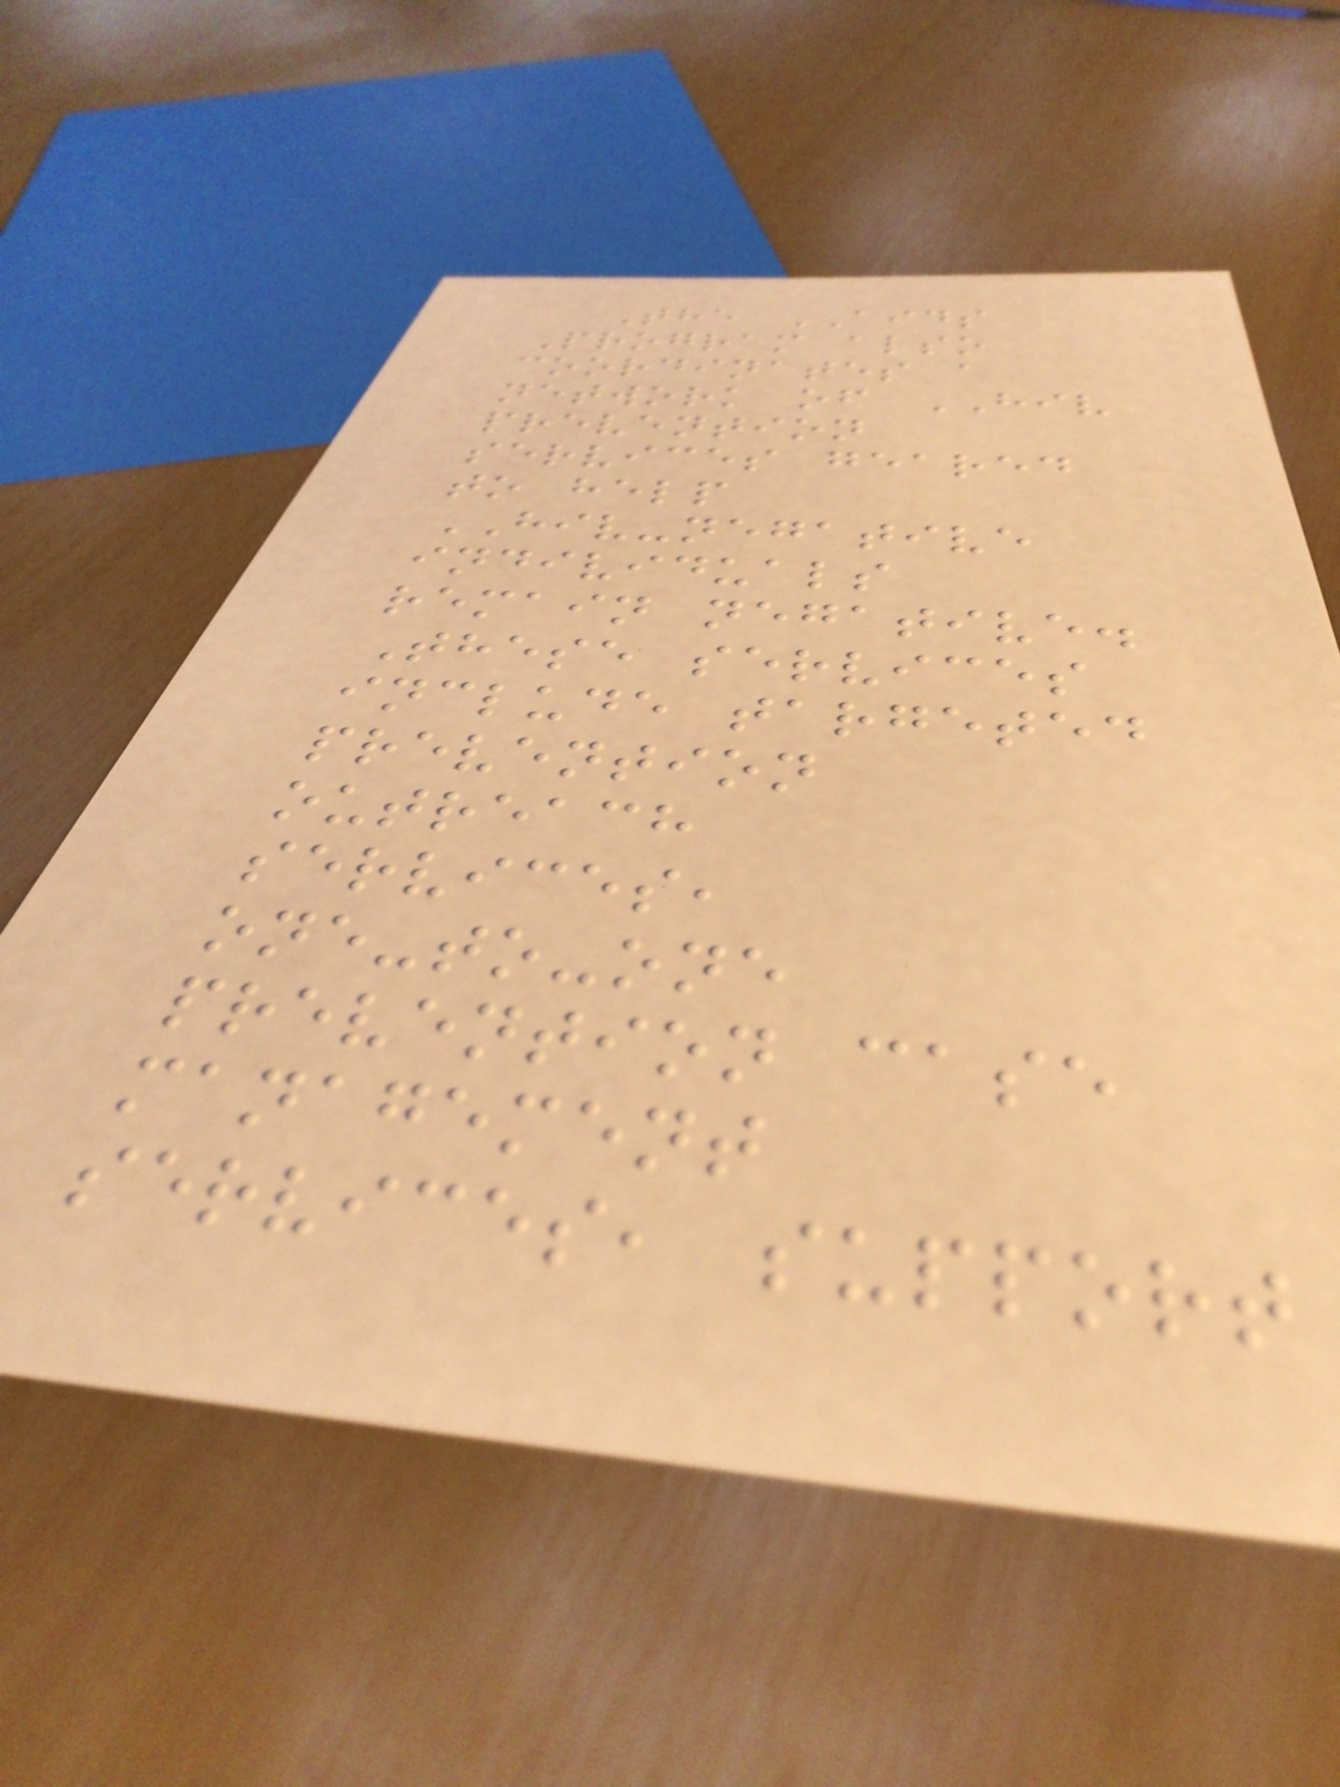The AIDS
Program also
coordinates a
network of HIV
prevention
services geared
to help
HIV-negative
individuals
remain negative.
These services
include targeted
prevention
outreach
services,
one-to-one
prevention case
management
services, support
